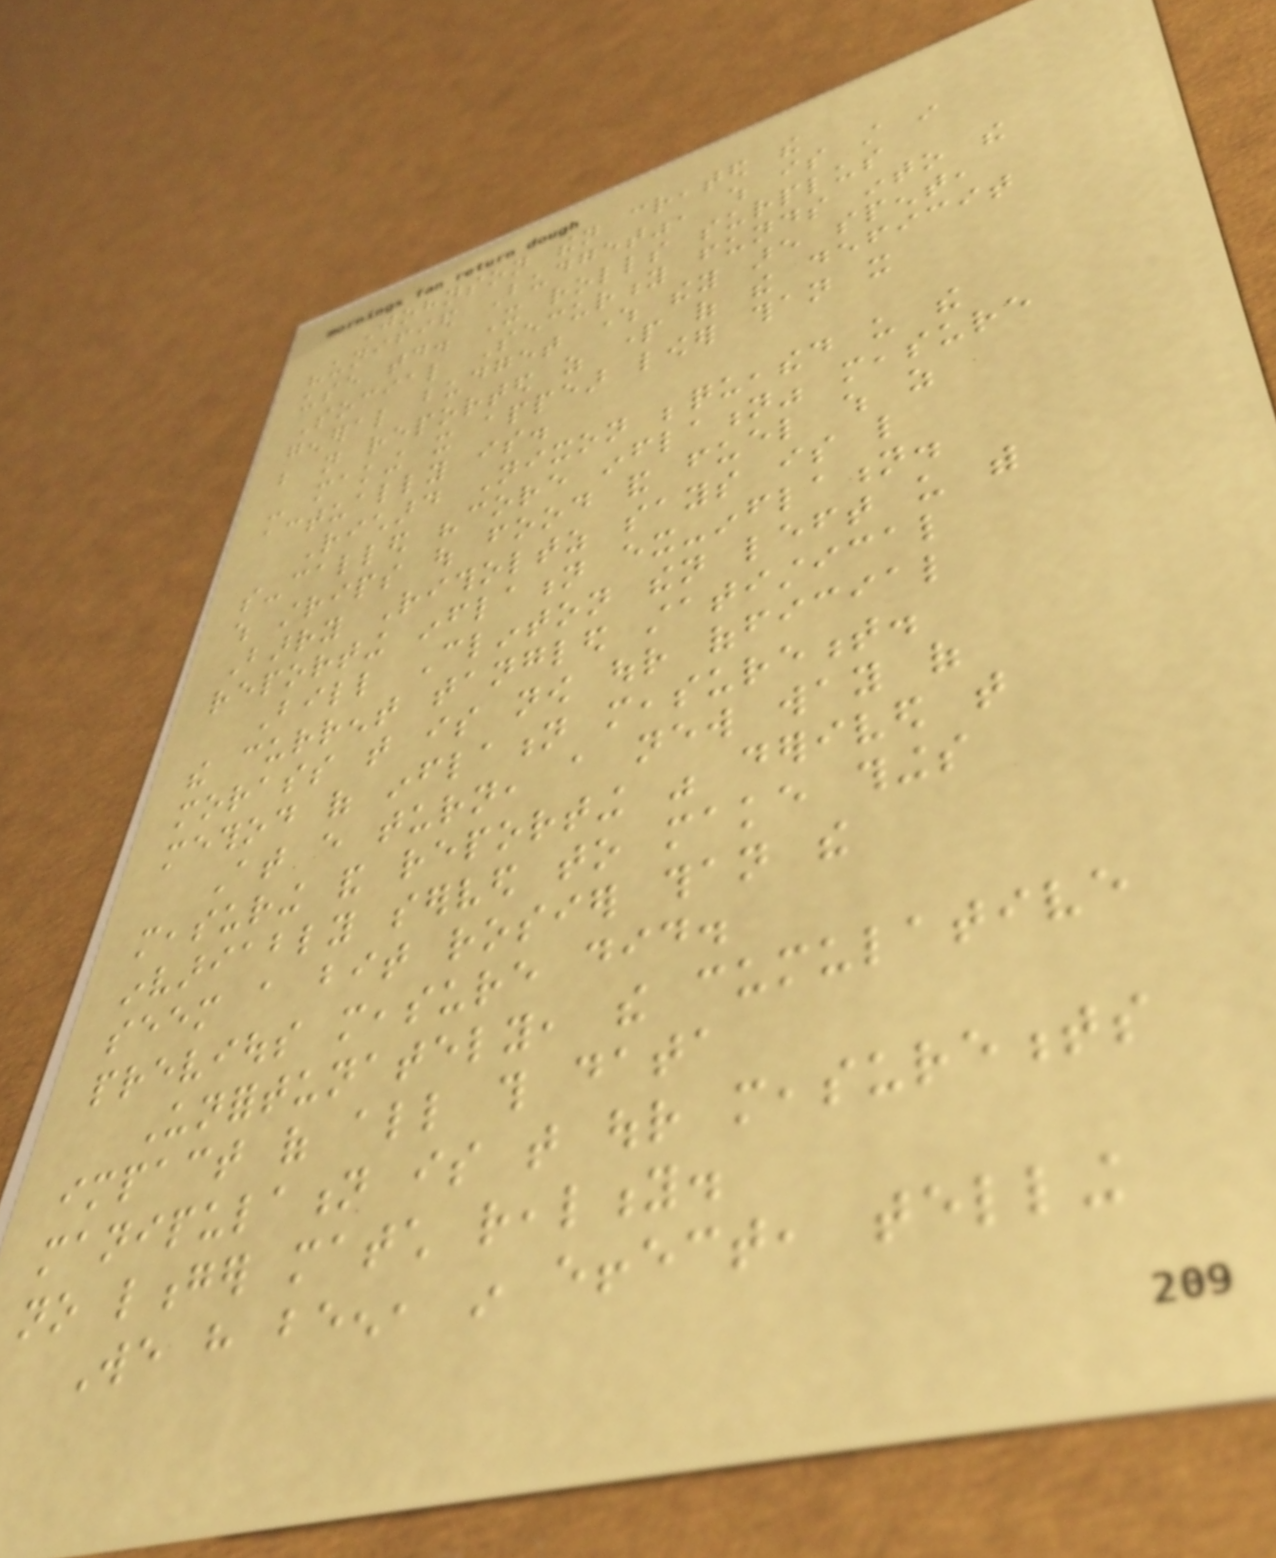Johnson then created the
"unified Budget", which is still in
use today. It rolls surplus
Social Security funds into the
general budget where they are spent,
but not reported as part of the deficit
- making it appear lower than it
actually is.
Richard Nixon bequeathed us the
so-called "core inflation" measure
which strips out food and fuel which as
Barry Ritholtz says is like
reporting inflation ex-inflation.
Bill Clinton then left us with
the current tangled statistical
morass that is now our official
method of inflation measurement.
At every turn, a new way of
measuring and reporting was derived that
invariably served to make things
seem a bit rosier than the
previous measure did.
Unfortunately, the cumulative
impact of all this data
manipulation is that our measurements
no longer match reality.
We have been, in effect, telling
